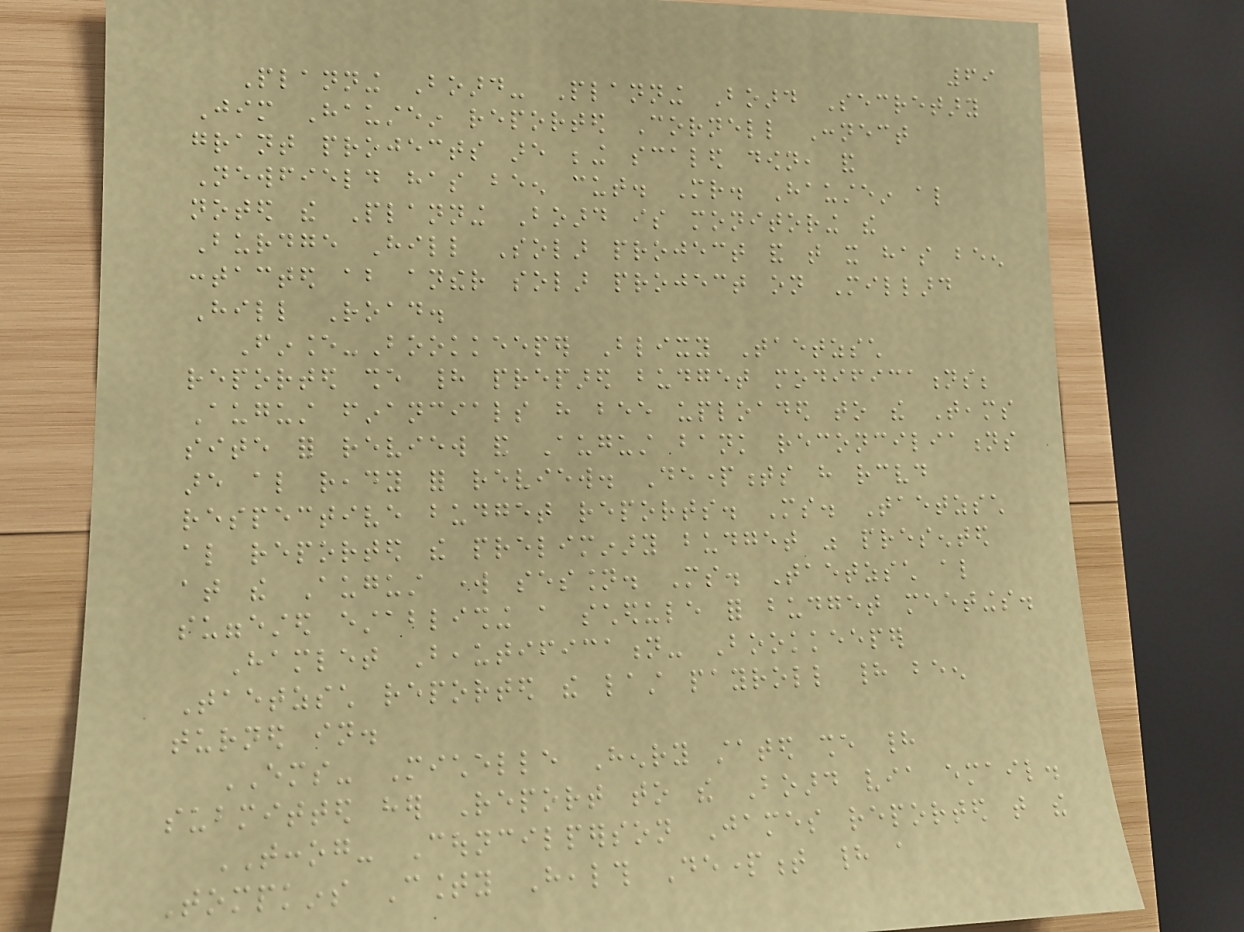69
Planning Board- Planning Board Secretary
Jim Haustein reported Cornell Connect
grant projects are being scaled down, and
Newfield has been cut. Mr. Haustein also
noted the Planning Board is monitoring the
Burdge Hill Solar project and that it has been
contacted about anther solar project on Millard
Hill Road.
Finance-Bookkeeper Blixy Taetzsch
reported she had prepared budget modifications;
August financials have bee uploaded to the Teams
site for review and August bank reconciliations
are also ready for review. Departments have received
respective budget reports. Ms. Taetzsch
also reported the preliminary budget was presented
at the August work session. Ms. Taetzsch also
suggested establishing a schedule for budget meetings.
Hamlet Beautification- Bookkeeper
Taetzsch reported the last payroll had been
turned in.
EMS- Michelle Henry stated she had
submitted her Report to the Board via email.
TCCOG- Councilperson James reported that the
Tompkins County Health Department had a
